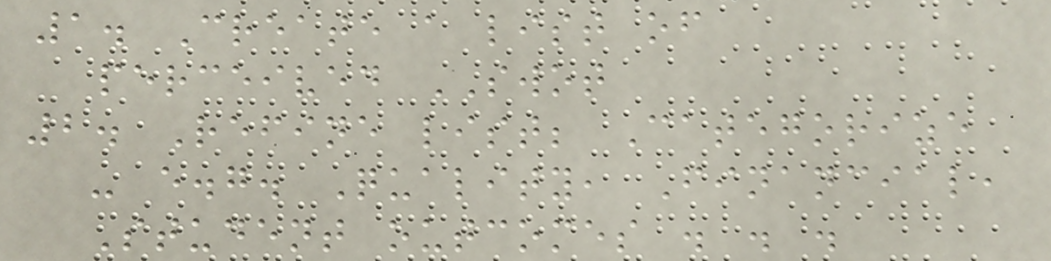1. Create a list of
perceived SWOT
2. Refine list; Categorize
- e.g. Quality, Financial,
Student outcomes . . .
